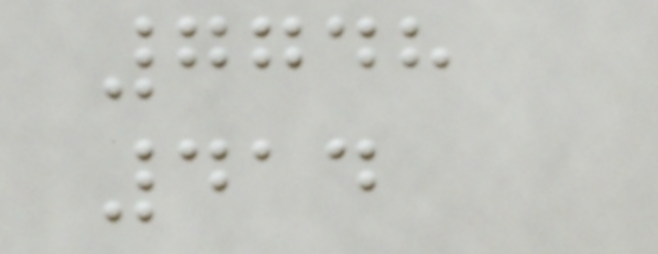7748
414
